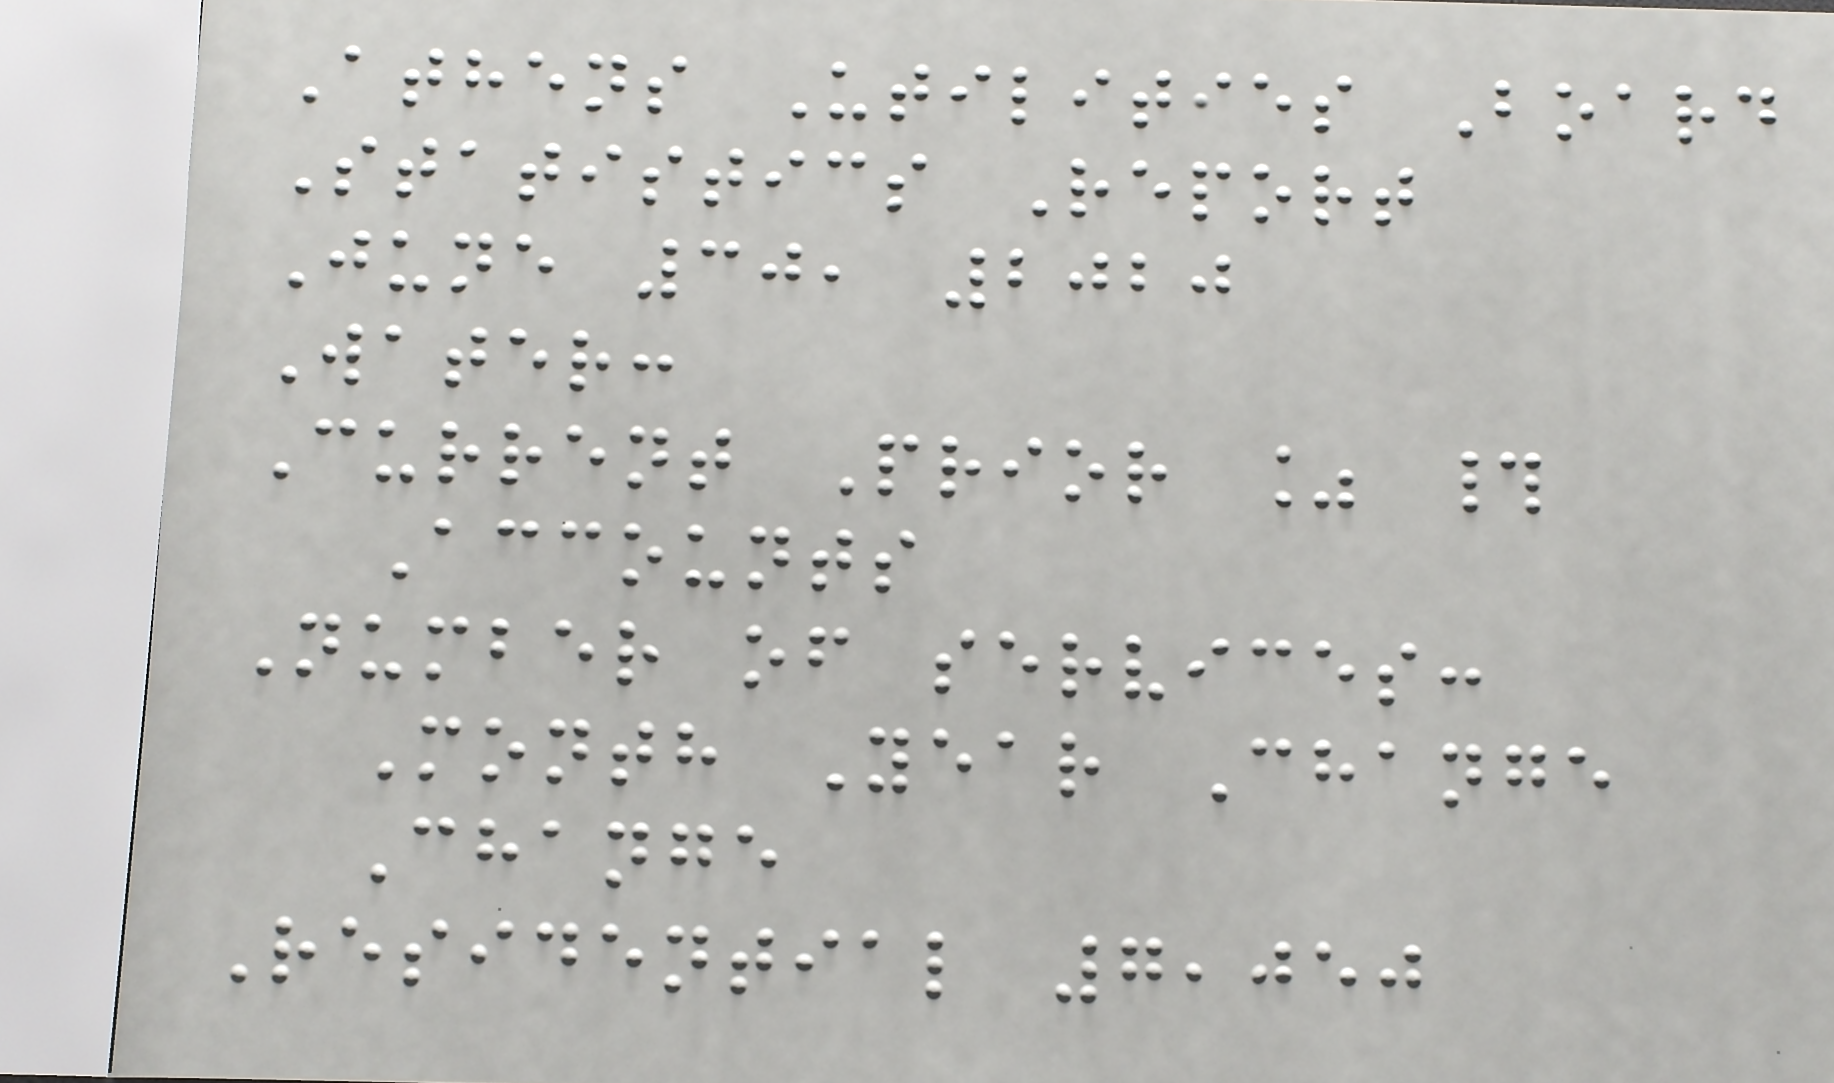Athens Utilities Board
Statistics Report
June 30, 2020
Water:
Current Prior % #
Accounts
Number of services:
Month Year Change
Change
Residential 7,050
